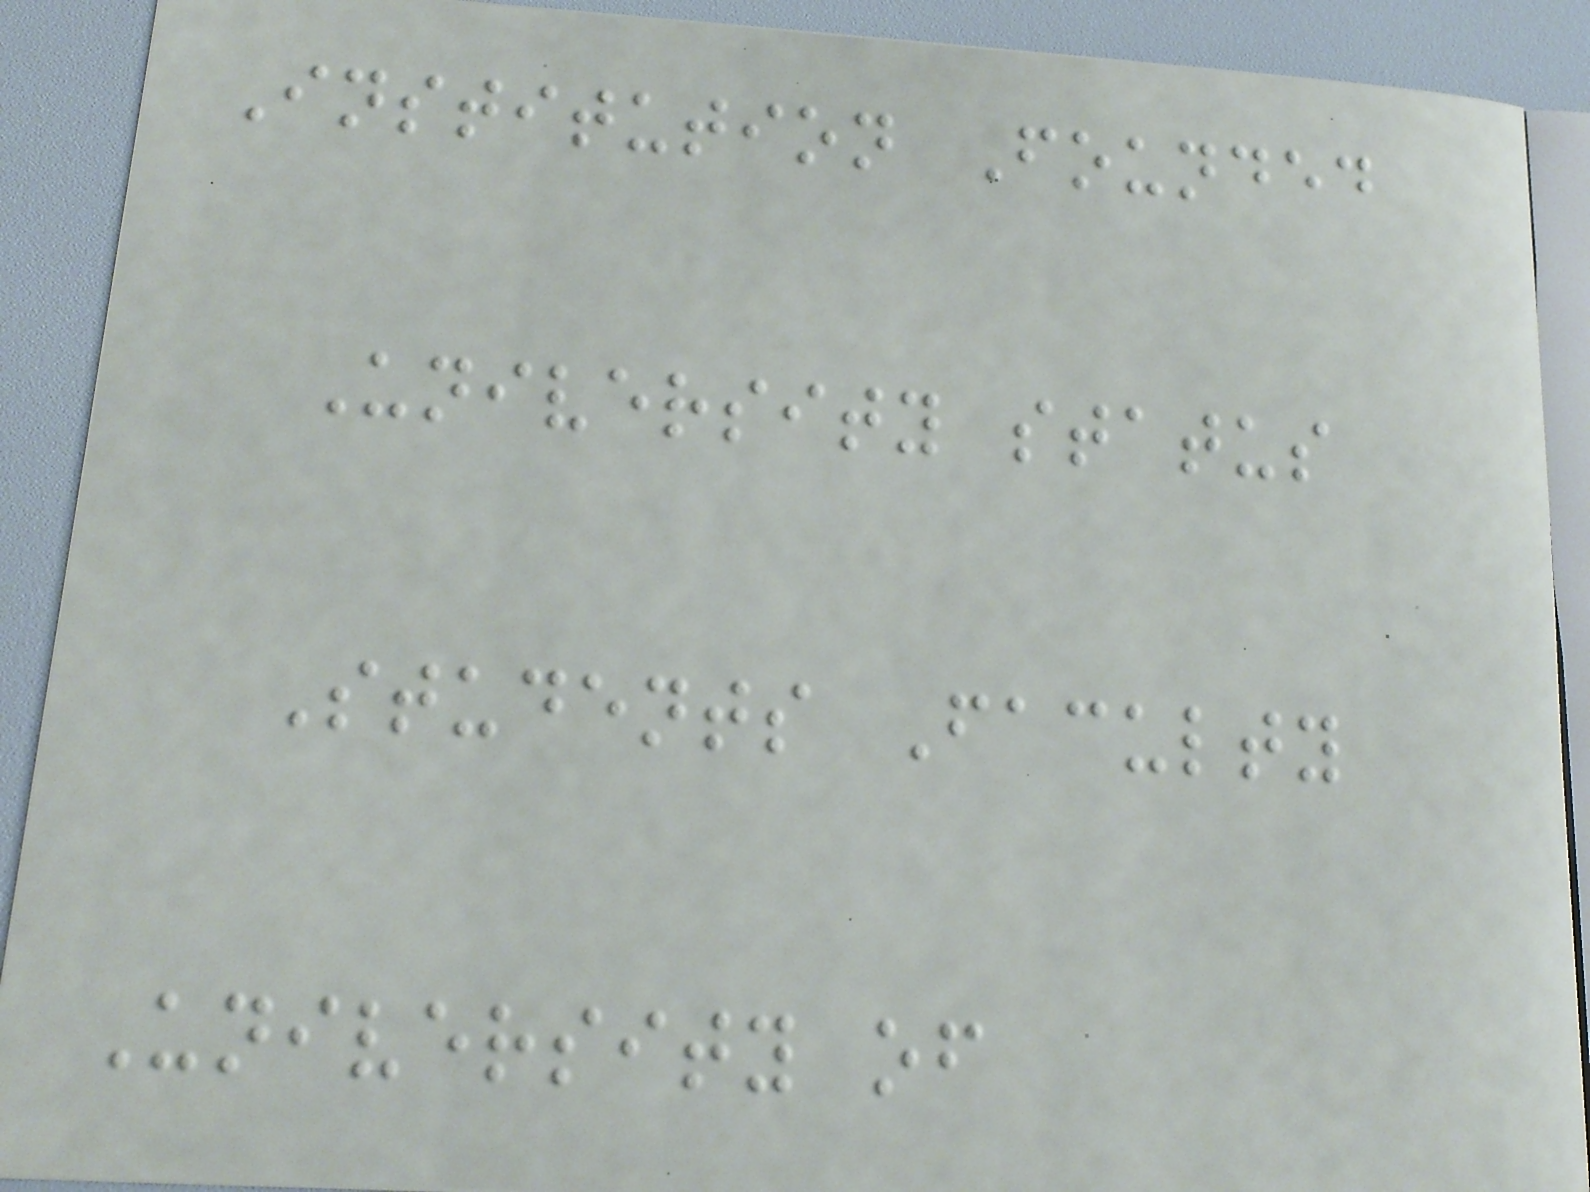Institution Founded
University status
Students Faculty
University of
